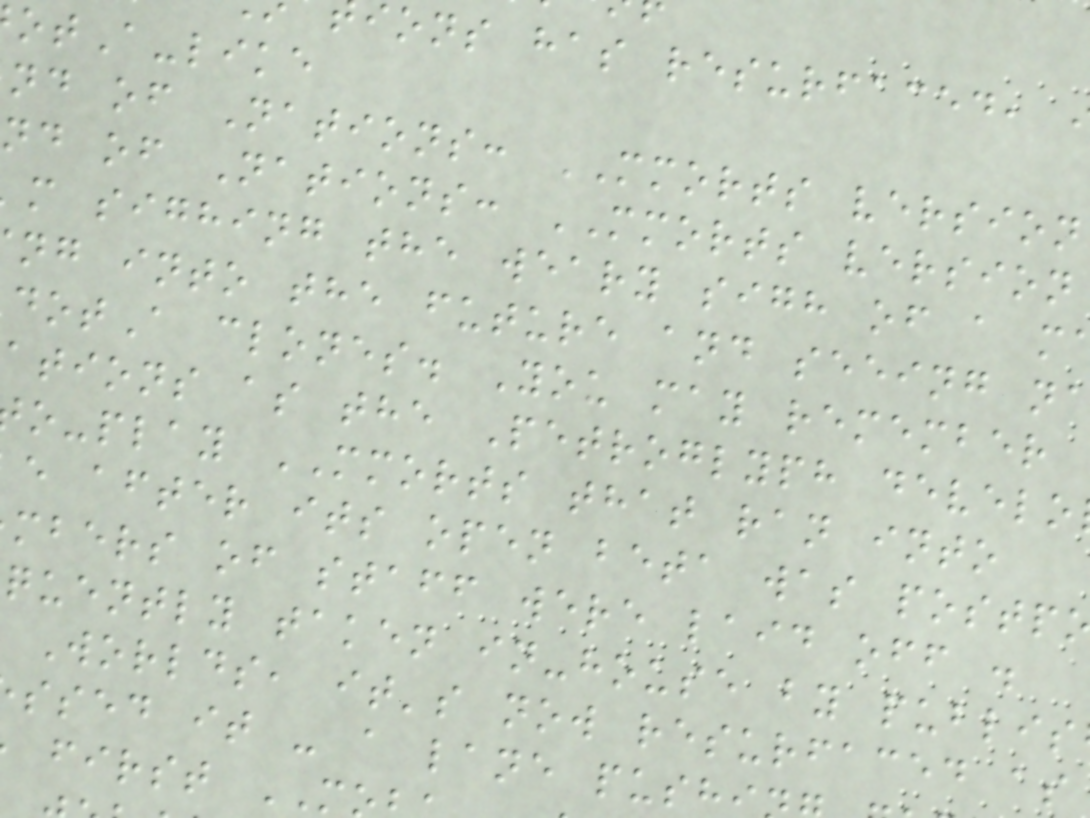ions has resurfaced,
otA-like
nd of Nations: MMORTS version
nd of Nations: MMORTS version
m sighing the weary sigh of a m
ng into the future and seeing n
otA clones. You may remember
ations as the Petroglyph develo
o-play MMORTS that ran into
e after its open beta was postp
mbers of staff were laid off .
quently taken in-house by publis
Worlds, it's now resurfaced as
ssed it - a lane push
